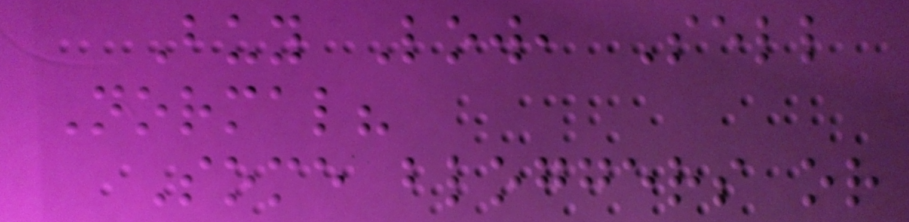Buy Low, Sell
Normal?
Some bloggers or
